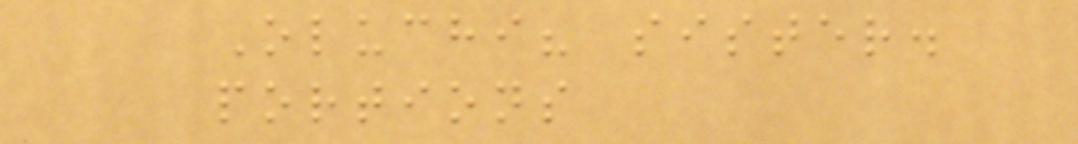Oluchi? sister.
portions
